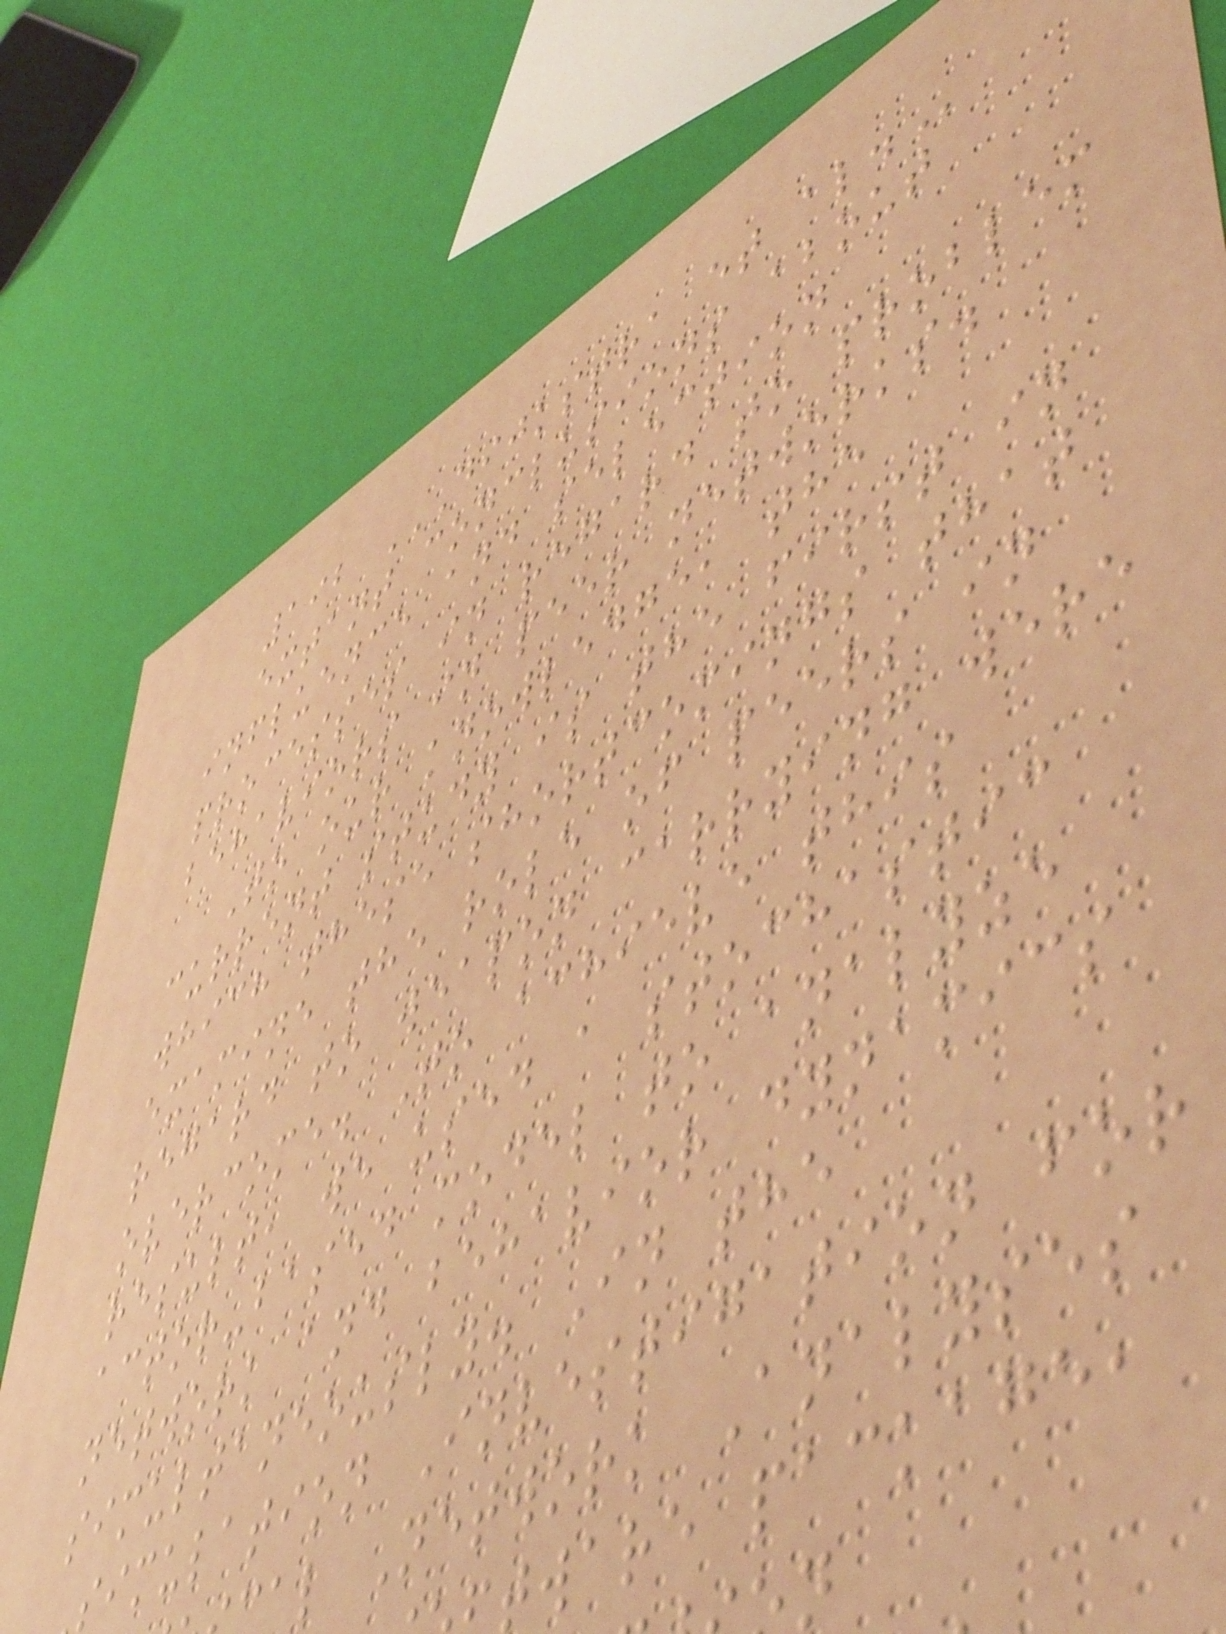192 DIJKSTRA ET AL.
extant conclusions about
influence and selection
processes in regard to problem
behaviors in peer networks.
To our knowledge, the
current study is the first in
which these shortcomings that
examine the role of peers in
regard to weapon carrying were
overcome. To achieve this
result, we used a stochastic
actor-based model to analyze
network and behavior dynamics
simultaneously. In the
simulation Investigation for
al Network Analyses
tware package,
